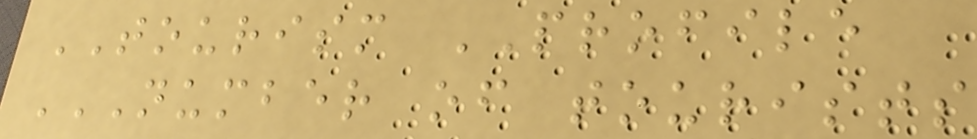TOURISM PROFILE
NUMBER OF TOURISTS
